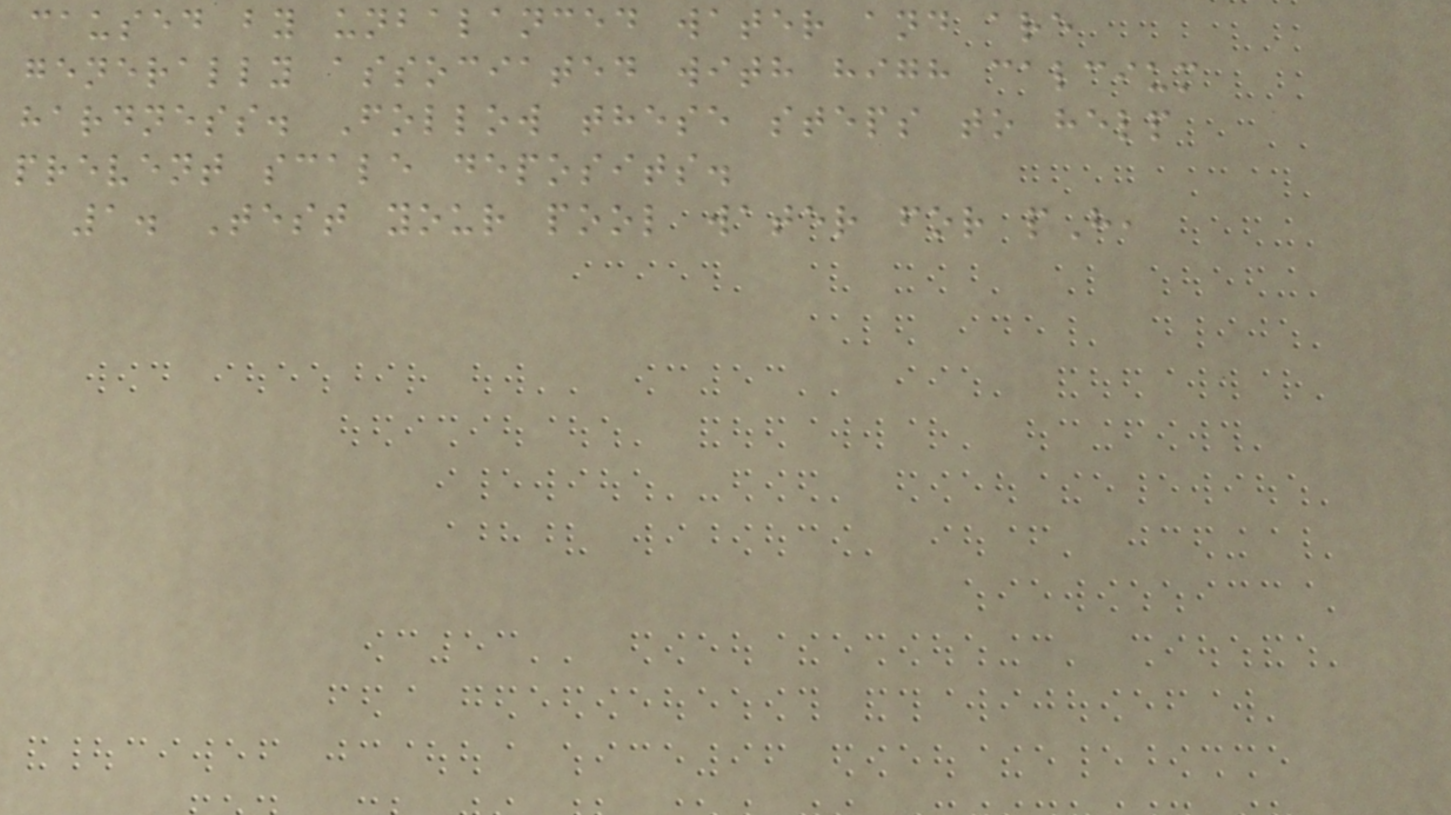caused by unbalanced water and are
generally associated with high calcium
hardness. Follow these steps to help
prevent scale deposits.
1. Test your pool water for pH,
